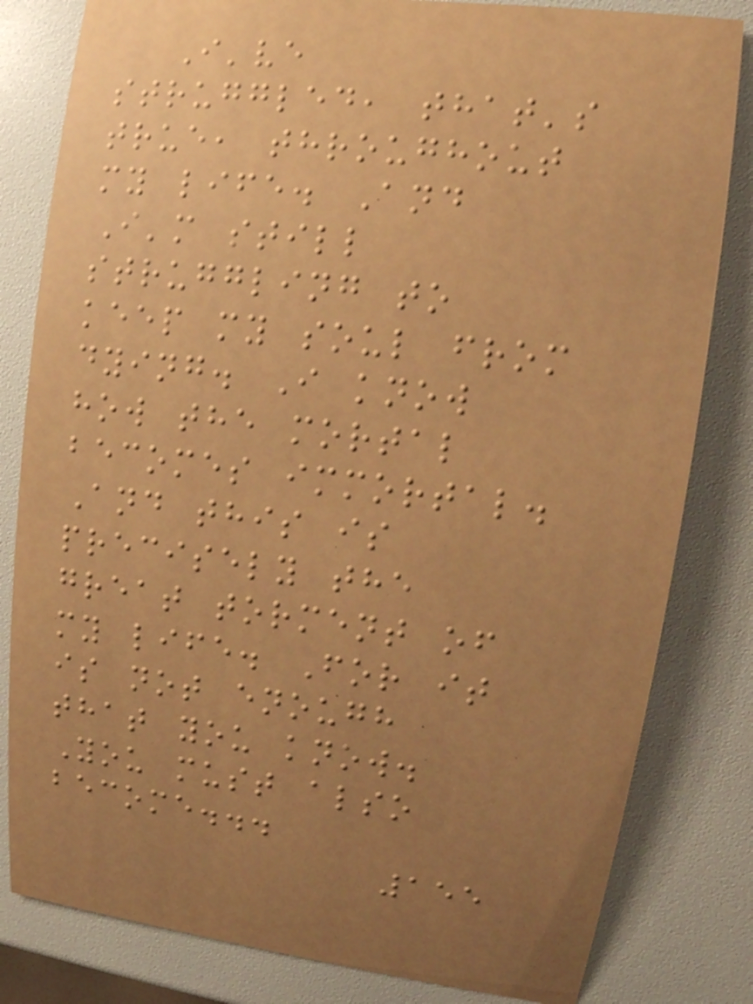I've
struggled, that's
true, throughout
my life. And
I'm still
struggling to
keep my soul from
dying. I know
how the mortal
becomes immortal.
And this is
precisely the
great torment of
my life. For it
is not enough
that you know.
You must also
become...
155
